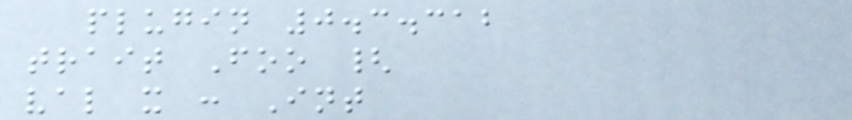plugin 0.3.312
trait Foo {
val x : Int
